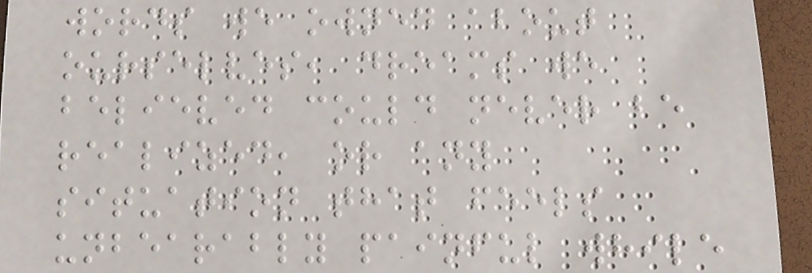words we owned about
ourselves, dreams we
believed could never be
realized, or any
situation that feels
unbearably painful while
